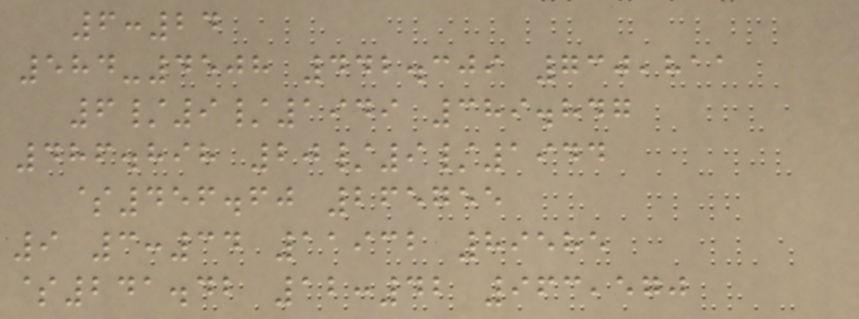6:24
584-4508 442.309 730,811
6/9/1949 389.847
486.898 20/9/1944
$456.60 265755
9 3:34 11932 89585
$241.42 12:42 963,570
